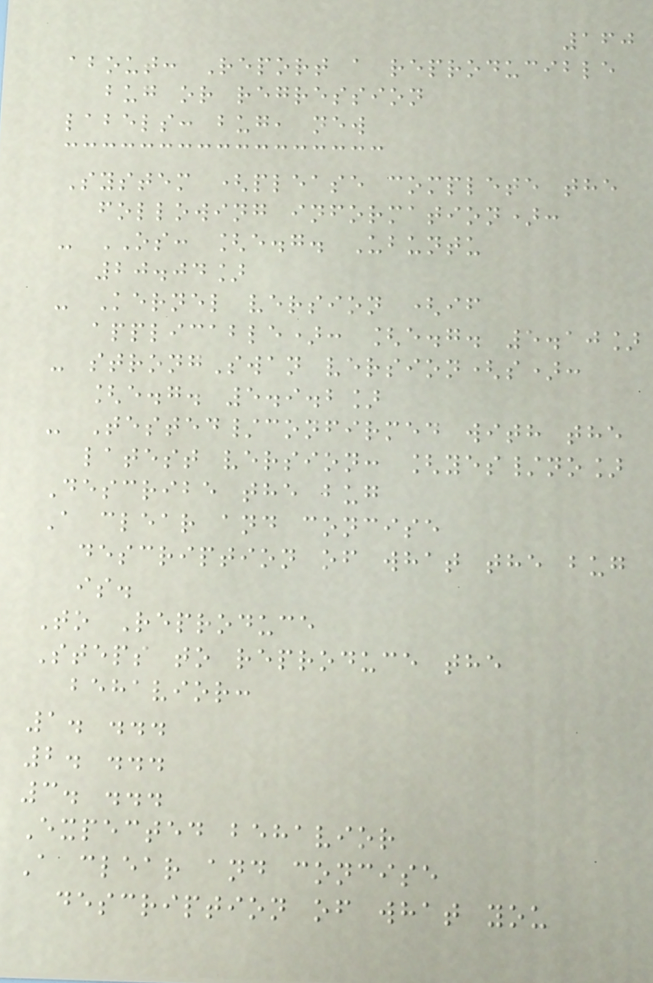160
about: Report a reproducible
bug or regression
labels: bug, new
System (please complete the
following information):
- OS: [e.g. Ubuntu
20.04]
- Kernel version (if
applicable): [e.g. 5.10]
- strongSwan version(s):
[e.g. 5.9.2]
- Tested/confirmed with the
latest version: [yes/no]
Describe the bug
A clear and concise
description of what the bug
is.
To Reproduce
Steps to reproduce the
behavior:
1. ...
2. ...
3. ...
Expected behavior
A clear and concise
description of what you
